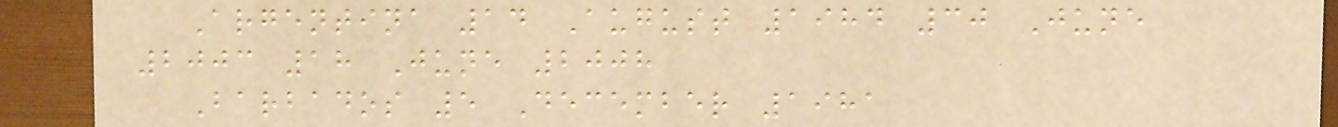Argentina 14 August 1984 30 June
2003 18 June 2008
Barbados 5 December 1981
